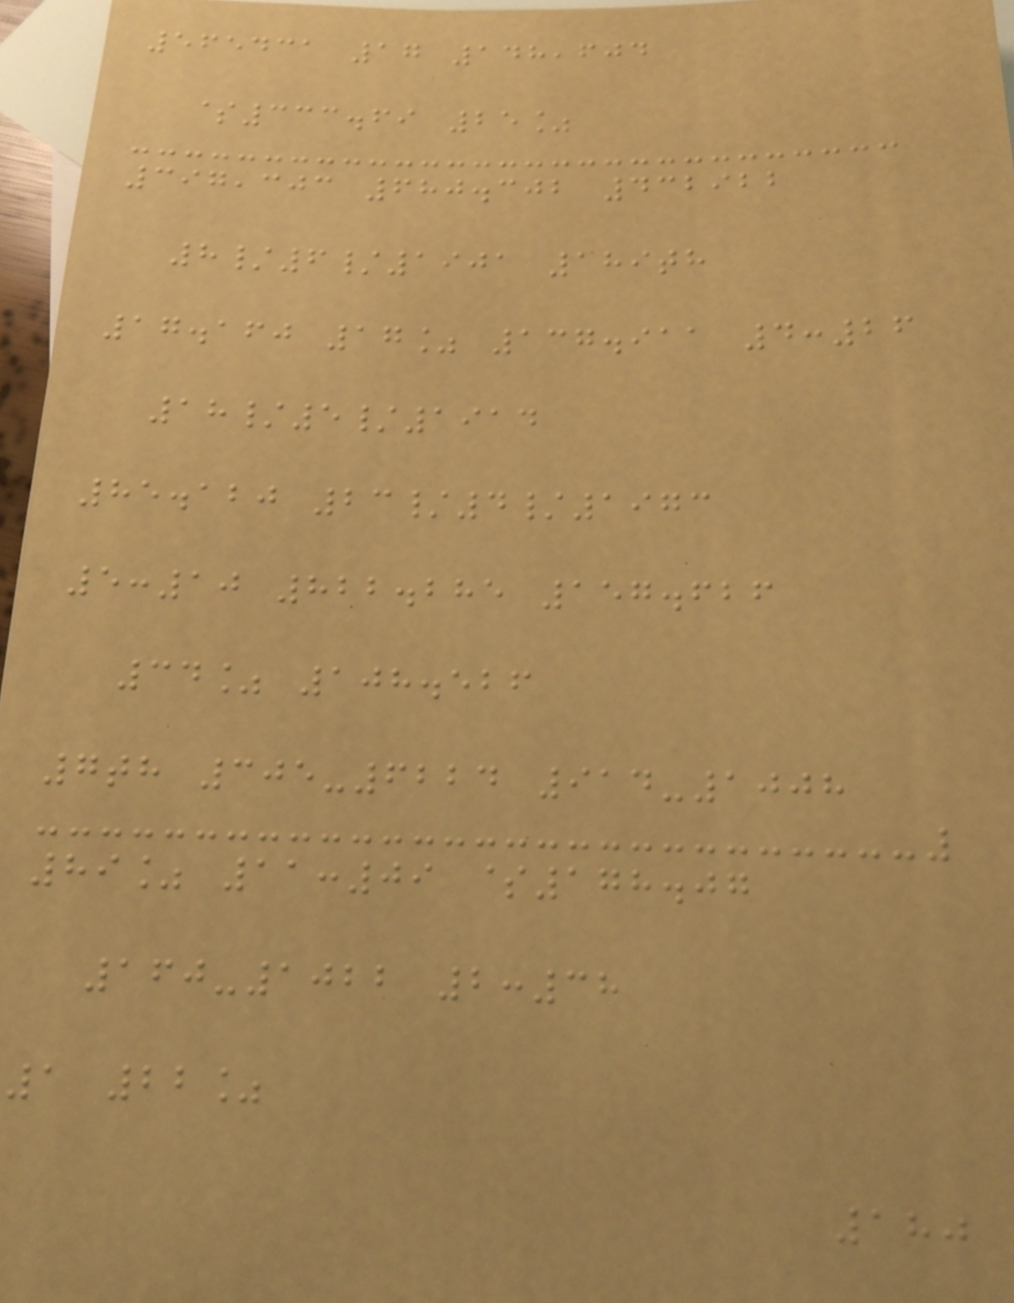565431 17 148,604
$333.69 25%
397,303 680.302 432922
8/6/1901 189th
17.160 17% 137.911 4:26
18/5/1914
85.120 23/4/1973
5:10 822.285 157.626
34% 108.526
7th 305-6224 914-1008
89% 11:09 $178.07
160-1022 2:38
1 22%
180
